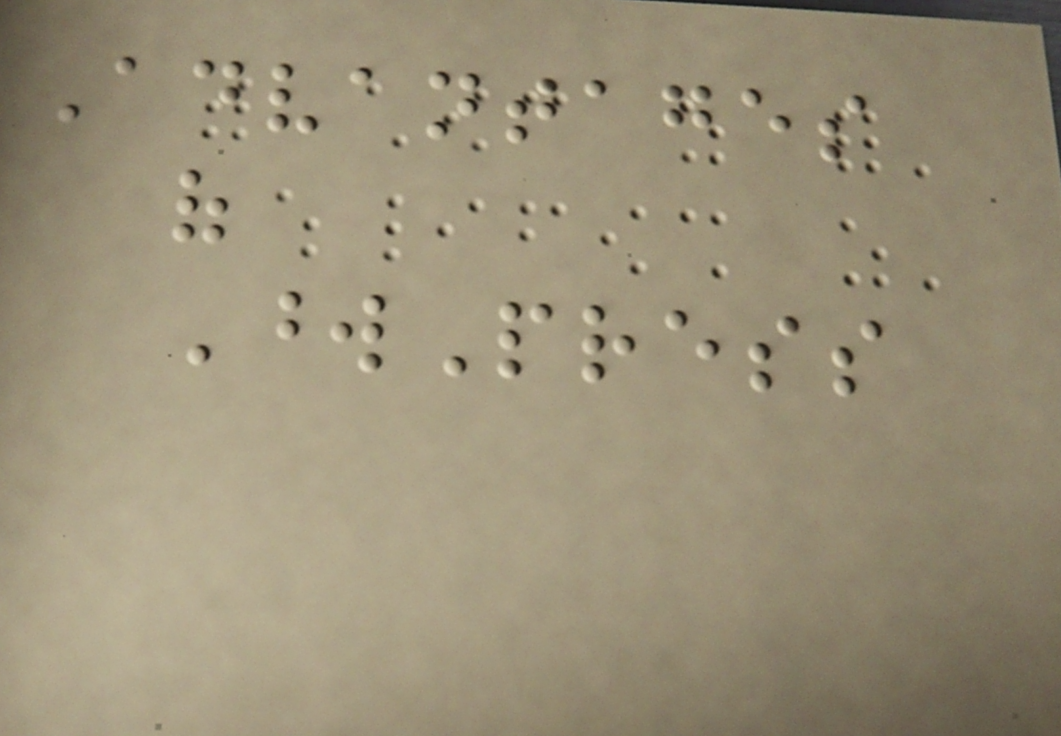Advantages
of
WordPress
